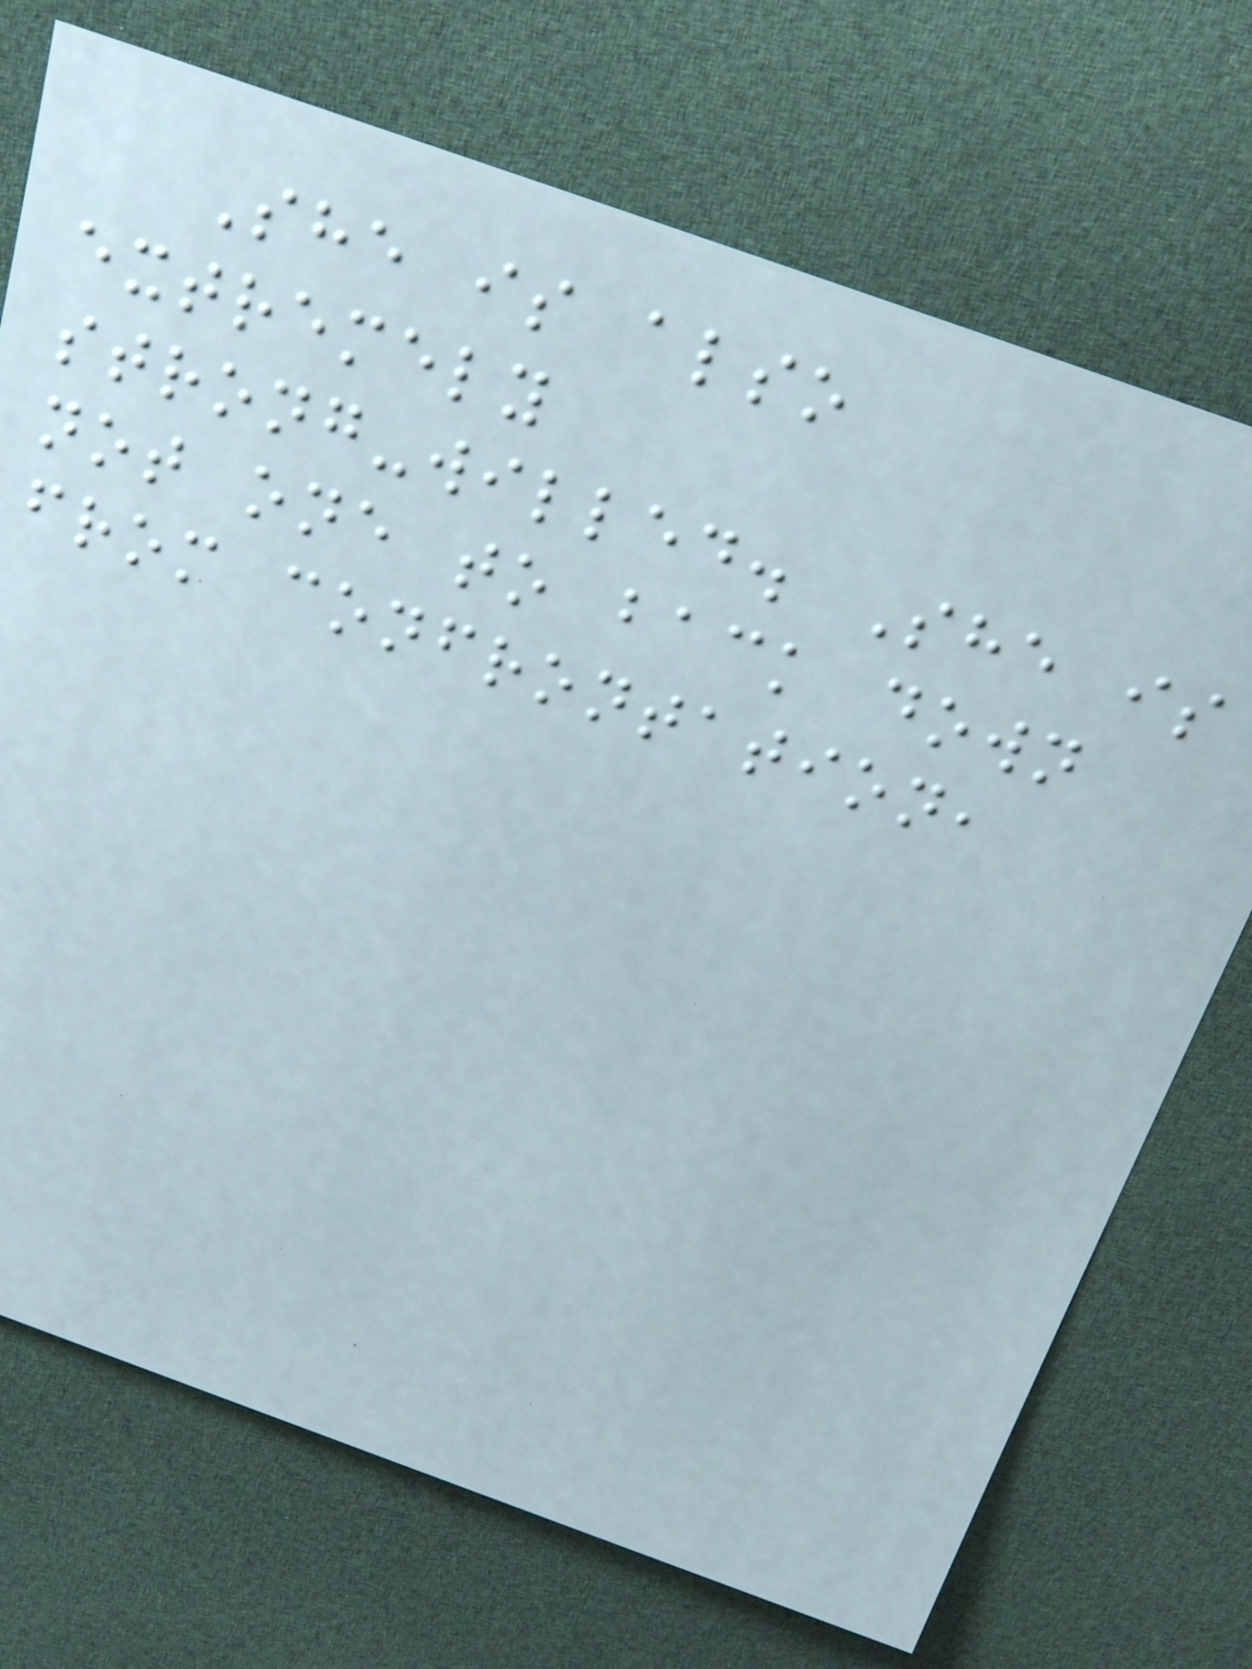She is also
extremely
strong-willed. She is
not one to back down
from confrontation,
